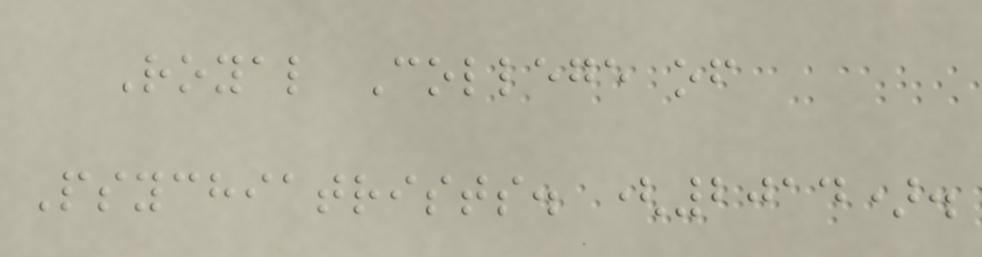Royal College of
Psychiatrists. (2014).
